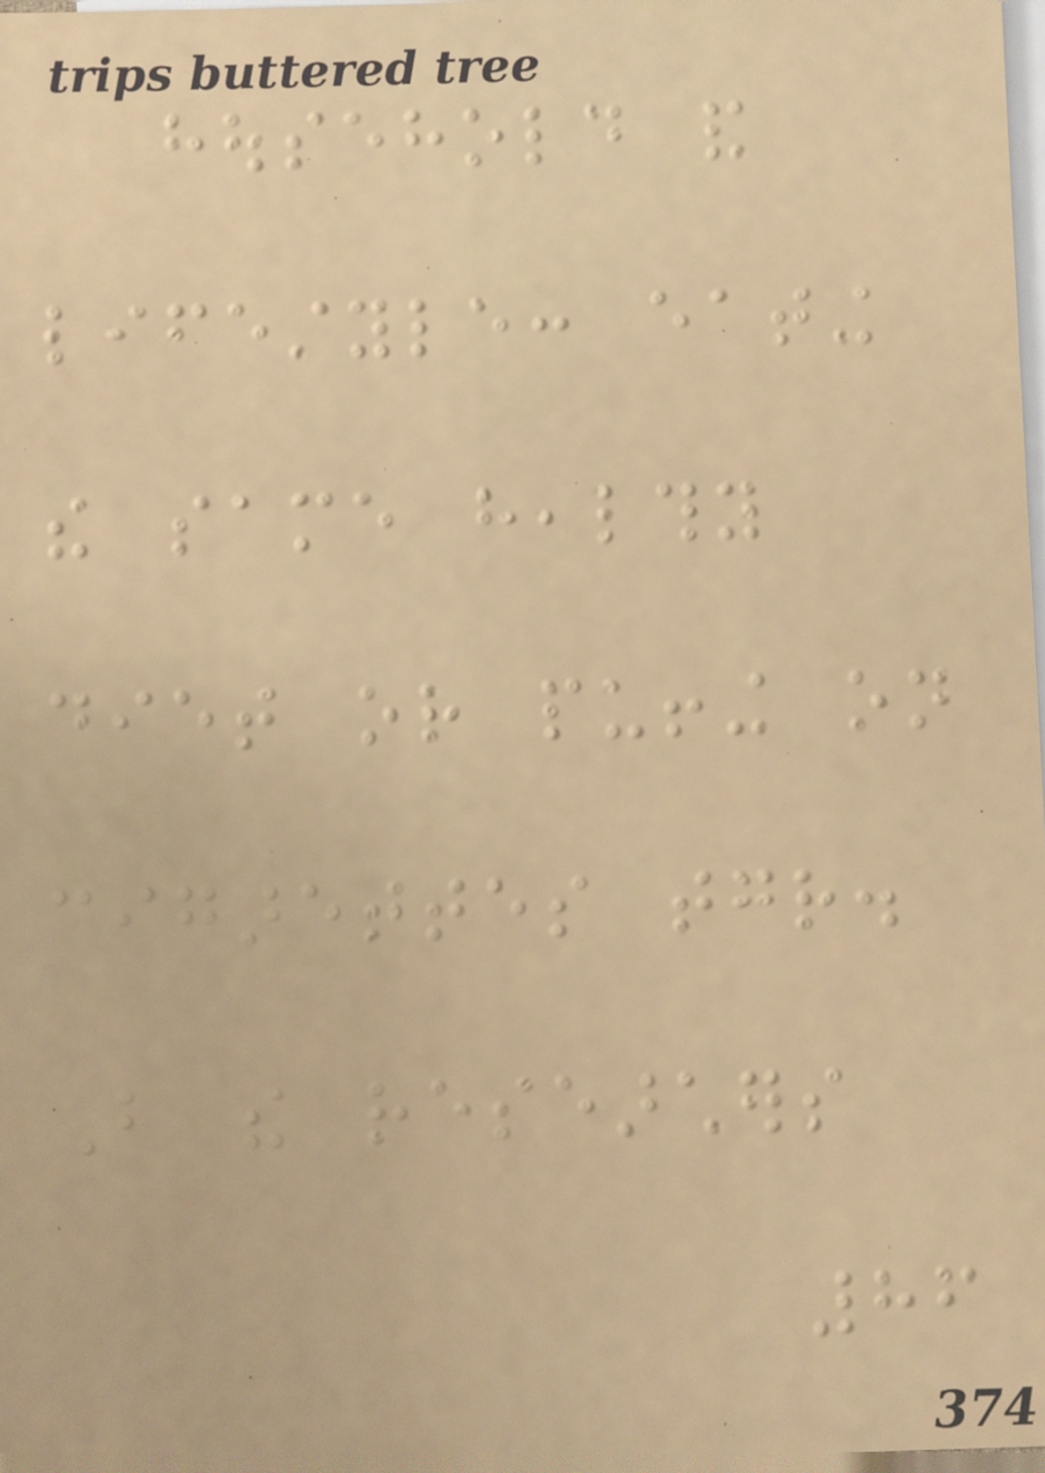household and
lifestyle: eating
the same healthy
diet or puffing on
cigarettes together.
But the researchers
86
